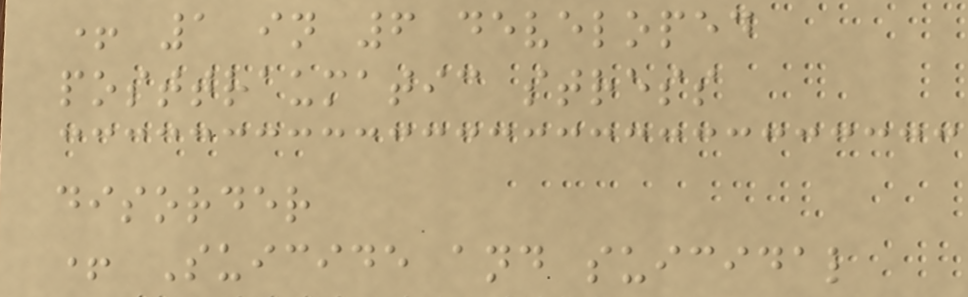+ 1 in 6 developed
posttraumatic stress
disorder
+ Suicide and suicidal
